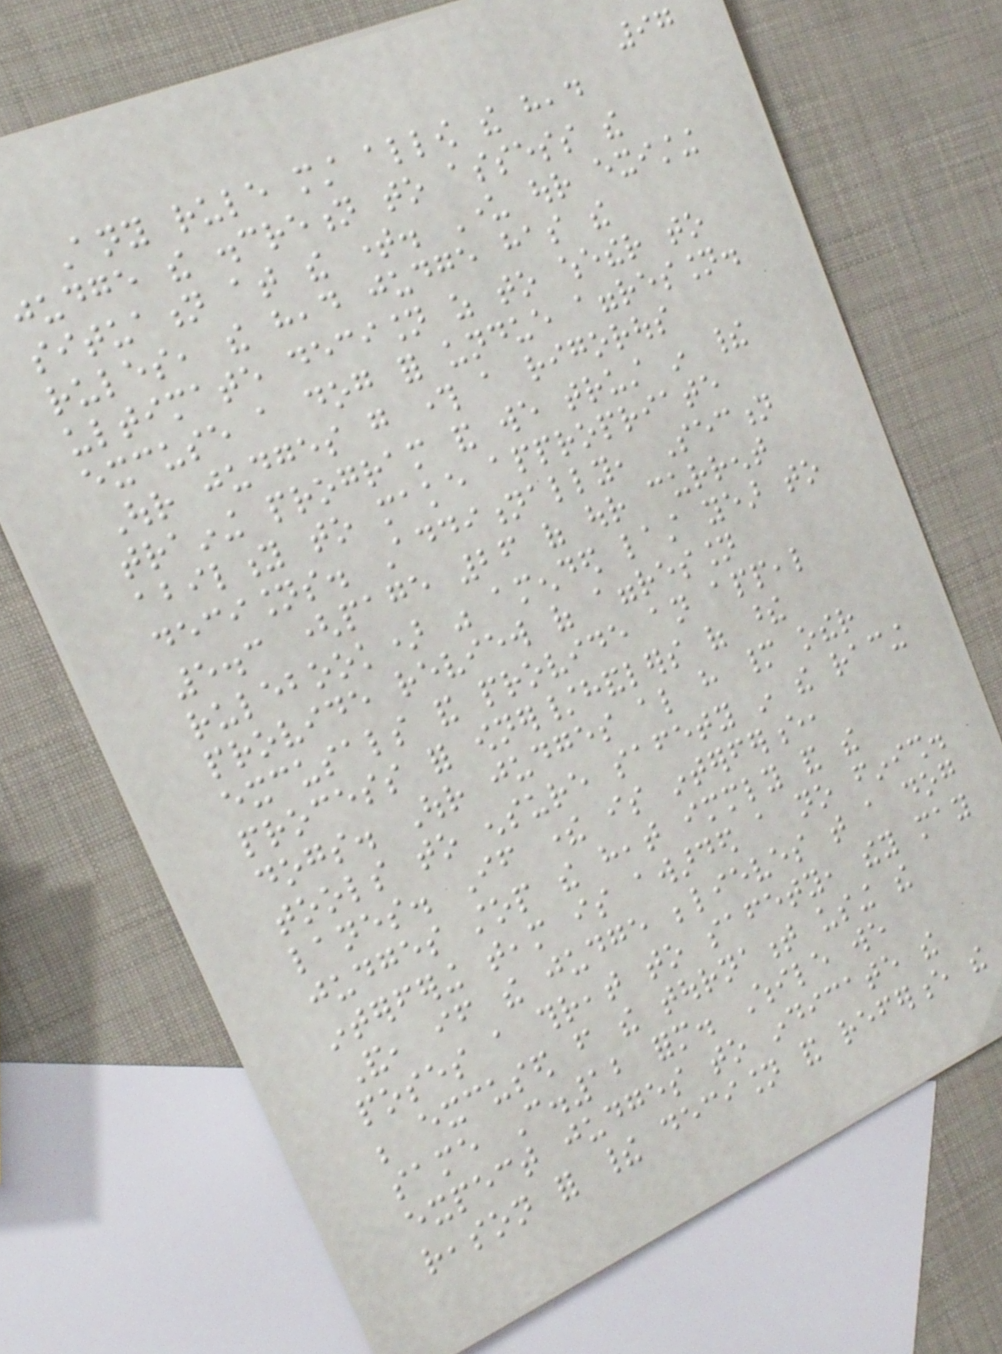97
Any rule must allow the head
judge the discretion to assess the
situation at the time. Under our existing
rules, the head judge has the
ultimate decision as to whether to
excuse a dog for undue aggression.
Our judges go through a rigorous
training program and we trust in their
ability to make appropriate
decisions. Additionally, Section
5.3 (page 26 of our current
rulebook) was amended last year to
provide review of aggression
excusals and provide an appeal
process for owner/handlers of these
dogs. Our judges also have many other
tools to ensure safety in the racing
lanes. If there is interference,
judges stop the heat immediately and the
interfering team is awarded a no finish.
And, if the judge believes that a dog
poses a threat to safety, they may
be excused from the tournament using the
same C.12 form. While we
expect judges to indicate the
reason for their decision and reference the
